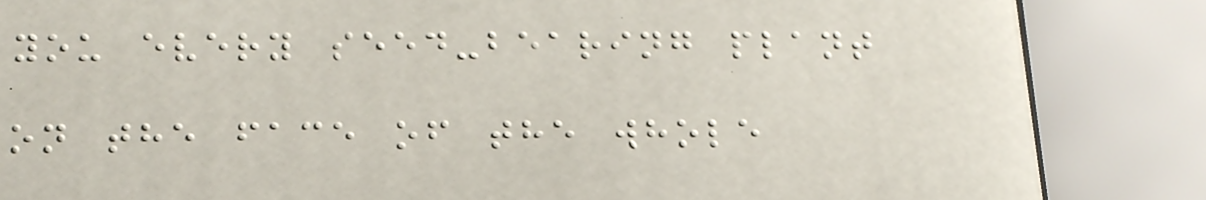you every seed-bearing plant
on the face of the whole
